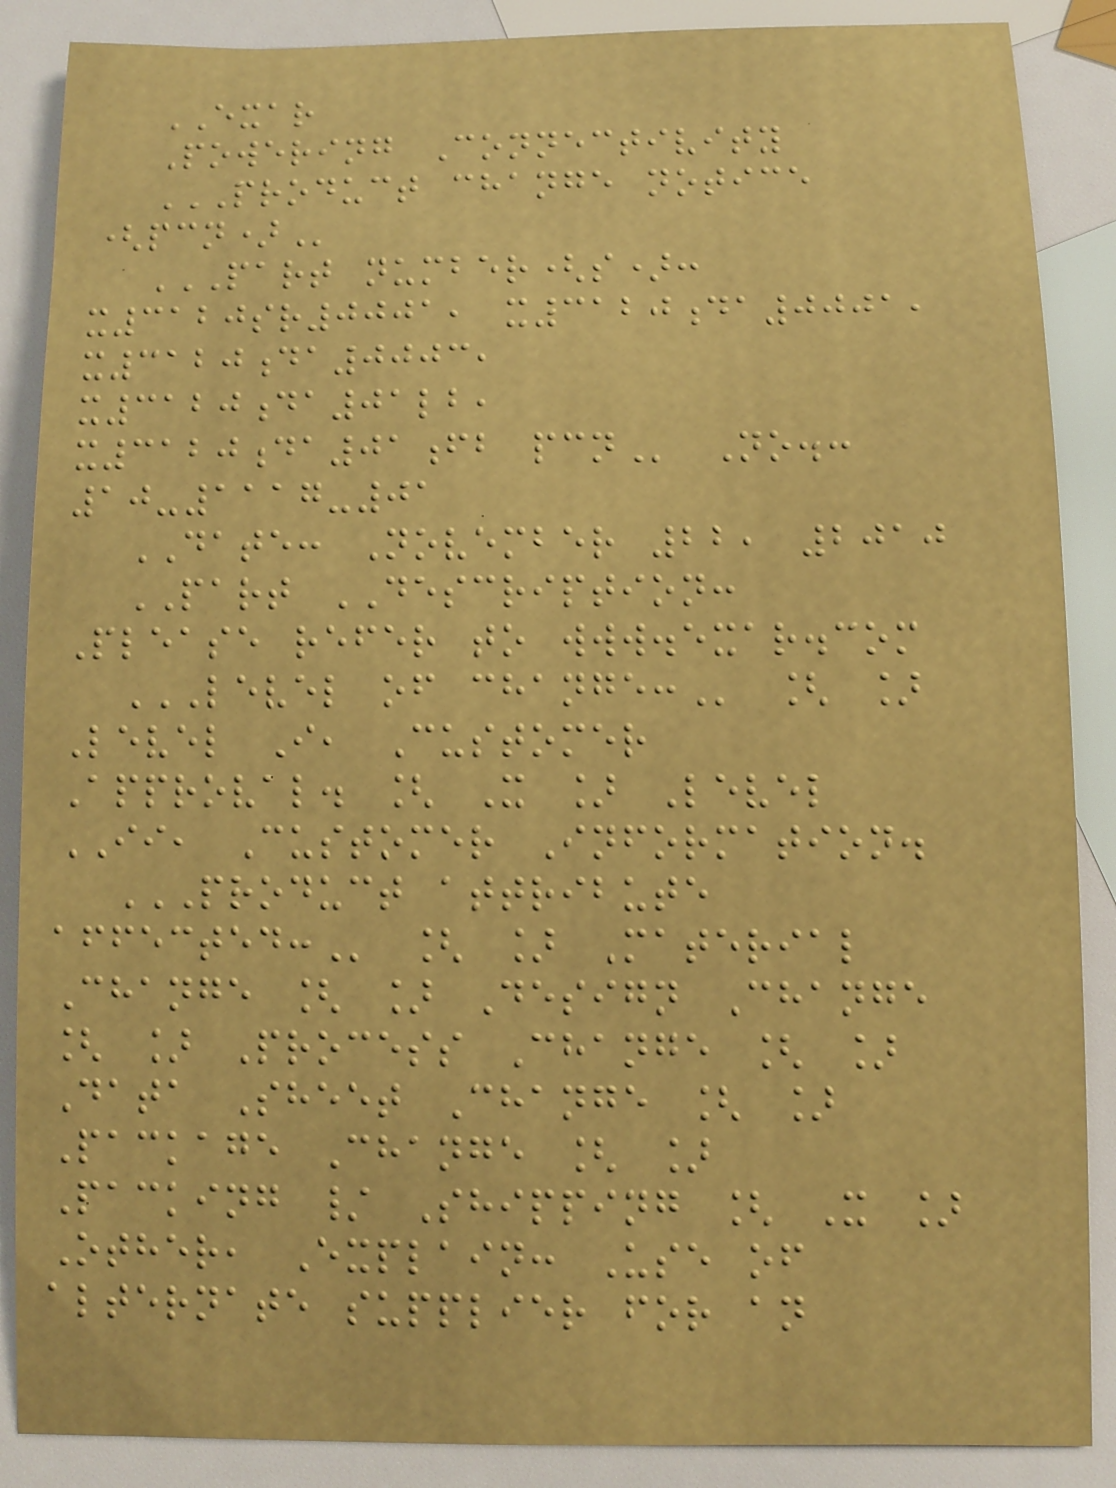EXAR
Powering Connectivity
PRODUCT CHANGE NOTICE
(PCN)
PART NUMBER(S):
X3120SR0001, X3120DA0001,
X3120DA0003,
X3120DA01LB,
X3120DA01FB PCN No.:
10-1117-01
DATE: November 22, 2010
PART DESCRIPTION:
Please refer to www.exar.com
LEVEL OF CHANGE: [ ]
Level I, Customer
Approval. [ X ] Level
II, Customer Information.
PRODUCT ATTRIBUTE
AFFECTED: [ ] Material
Change [ ] Design Change
[ ] Process Change [ ]
Data Sheet Change [ ]
Package Change [ ]
Packing / Shipping [ X ]
Other, Explain: Use of
alternate supplier for an
